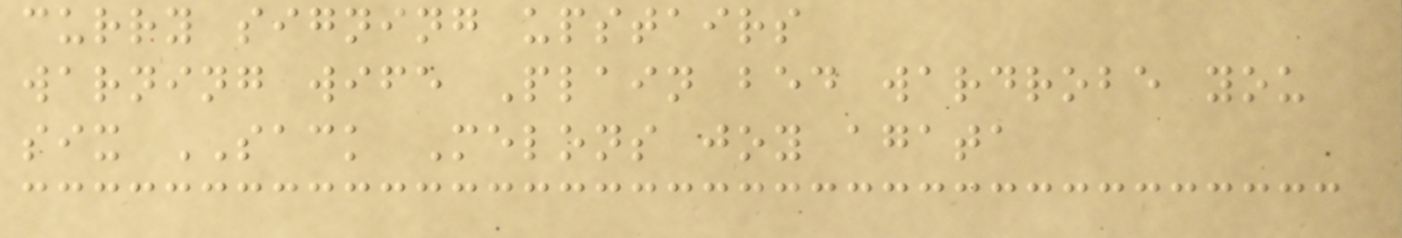curry signing upstairs
warning wife Plain bed wardrobe you
six SACK Melons joy agata
